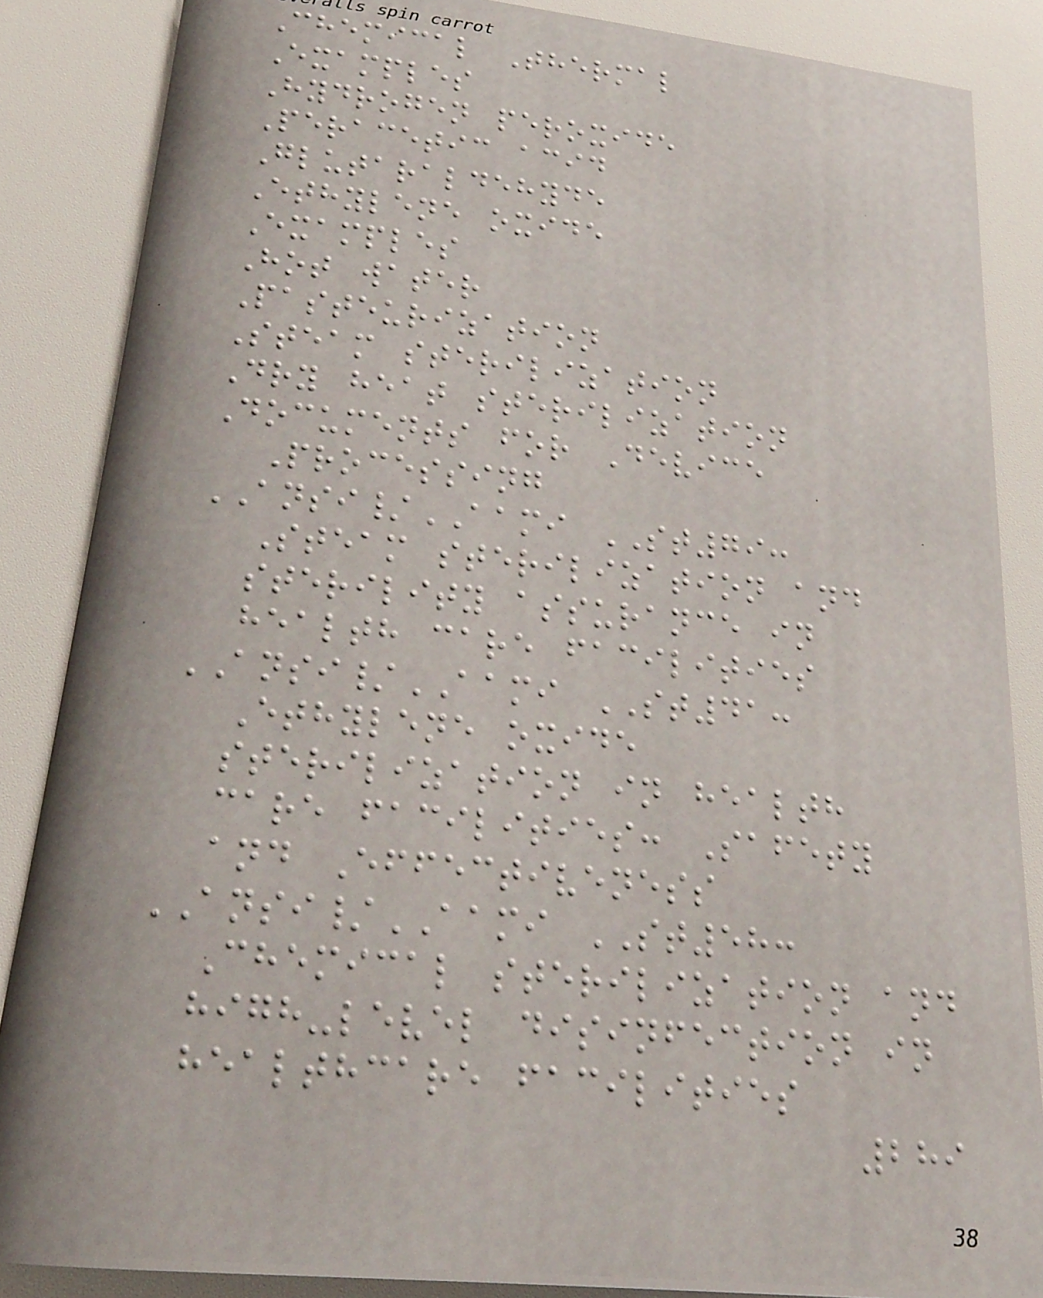Chemical Thermal
Examples
Hydrogen peroxide
Peracetic acid
Glutaraldehyde
Ethylene oxide
Examples
Hot water
Pasteurization
Steam sterilization
Dry heat sterilization
Documents for Device
Processing
ANSI/AAMI ST79:
Steam sterilization and
sterility assurance in
health care facilities
ANSI/AAMI ST41:
Ethylene oxide
sterilization in health
care facilities: Safety
and Effectiveness
ANSI/AAMI ST58:
Chemical sterilization and
high-level disinfection in
healthcare facilities
289
